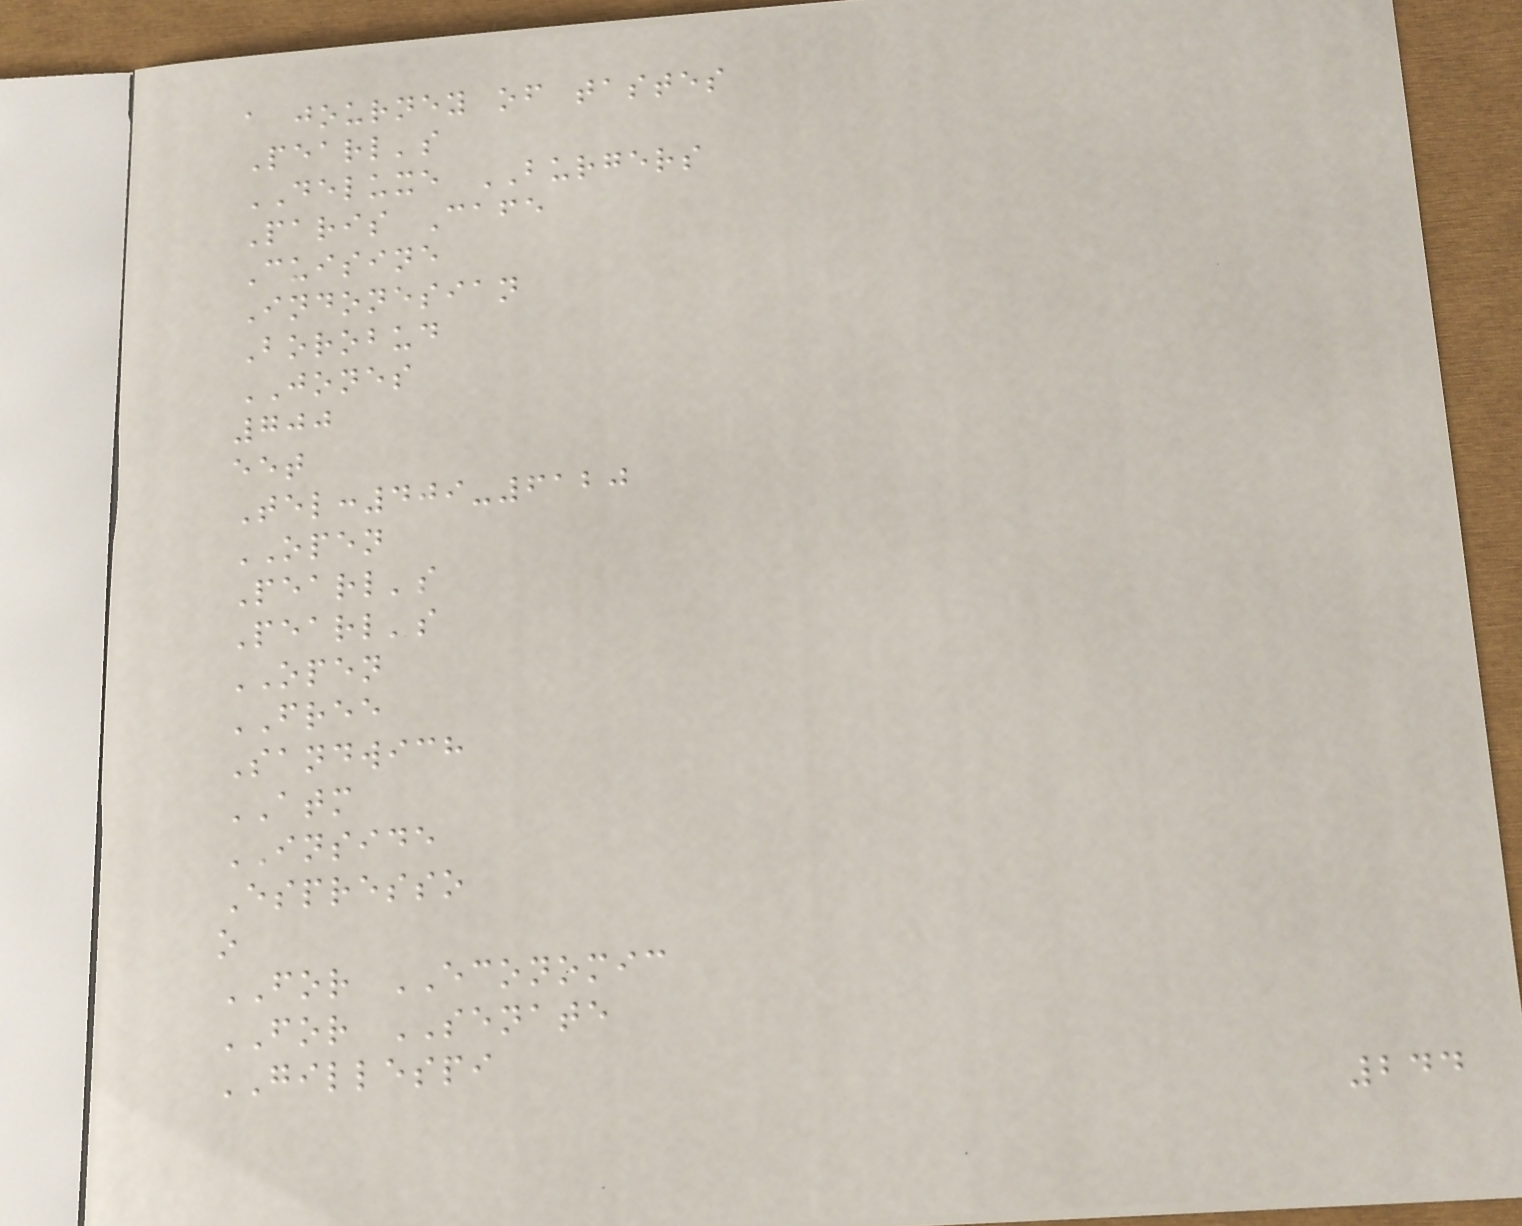a journey of tastes
Pearl's
DELUXE BURGERS
Paris Cafe
Cuisine
Indonesian
Borobud
JONES
700
eet
Tel:409-6120
OPEN
Pearl's
Pearl's
OPEN
FREE
Sandwich
ATM
INSIDE
Espresso
o
FOR ECONOMIC
FOR SENATE
GILLESPI
244
